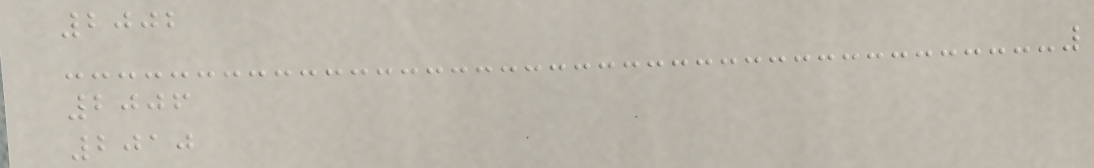2002
2006
2010
